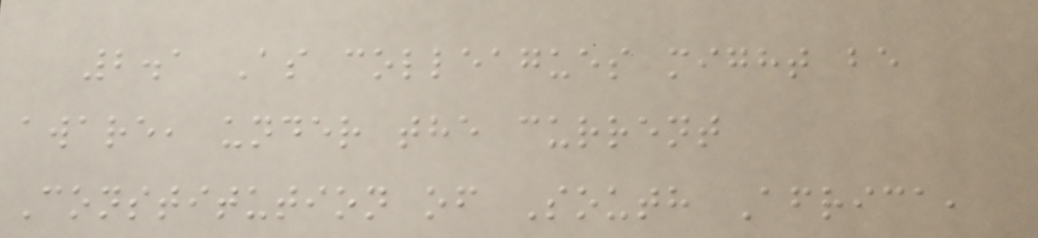2.1 As colleagues might be
aware, under the current
Constitution of South Africa,
